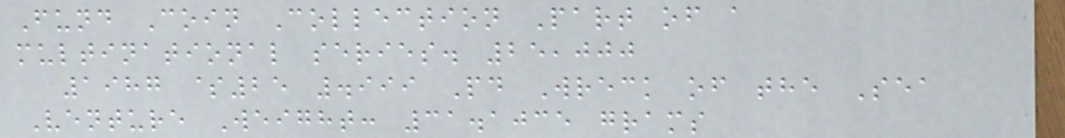Fund Coin Collection Part of a
multinational series. 25,000
1987 $25 .999 Pd Wreck of the Sea
Venture Weight: 31.1035 grams
